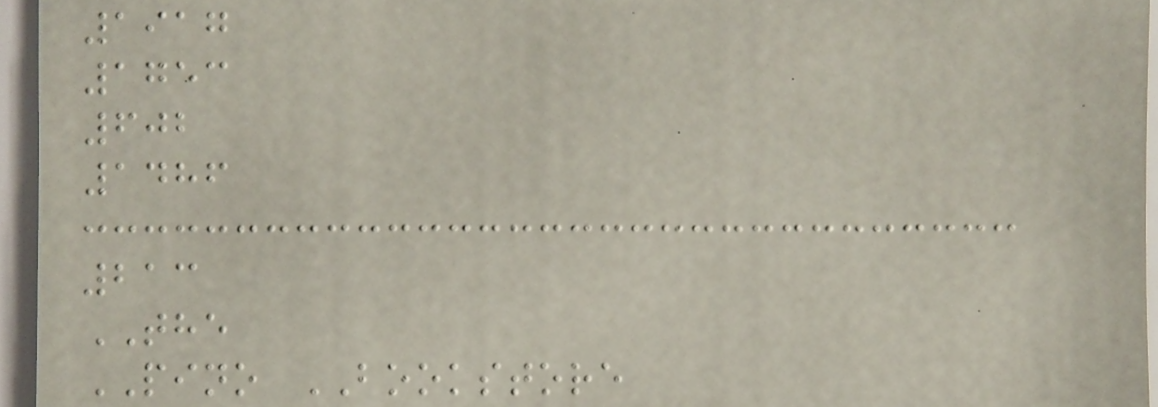1917
1753
602
1486
213
THE
PINO BOOKSTORE
